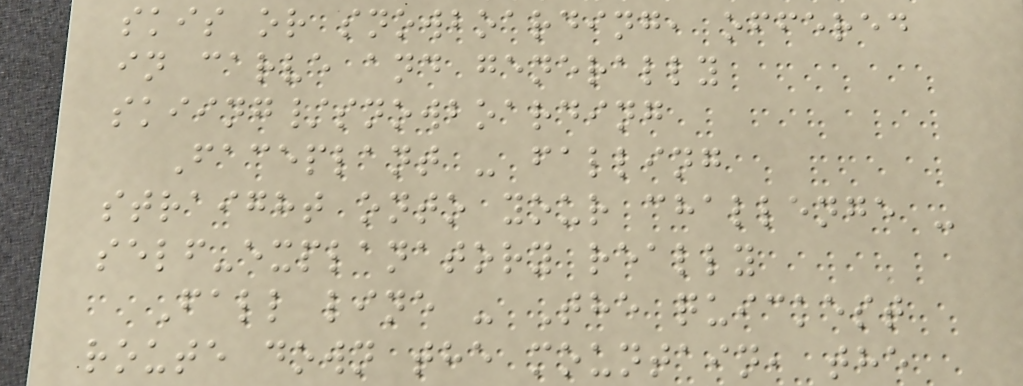skis or snowboarding, offered
in carve and generally
skiing/snowboarding
Faceplant - falling
straight onto your challenge -
self-explanatory really
Fall line - The quickest
route down the mountain, the
